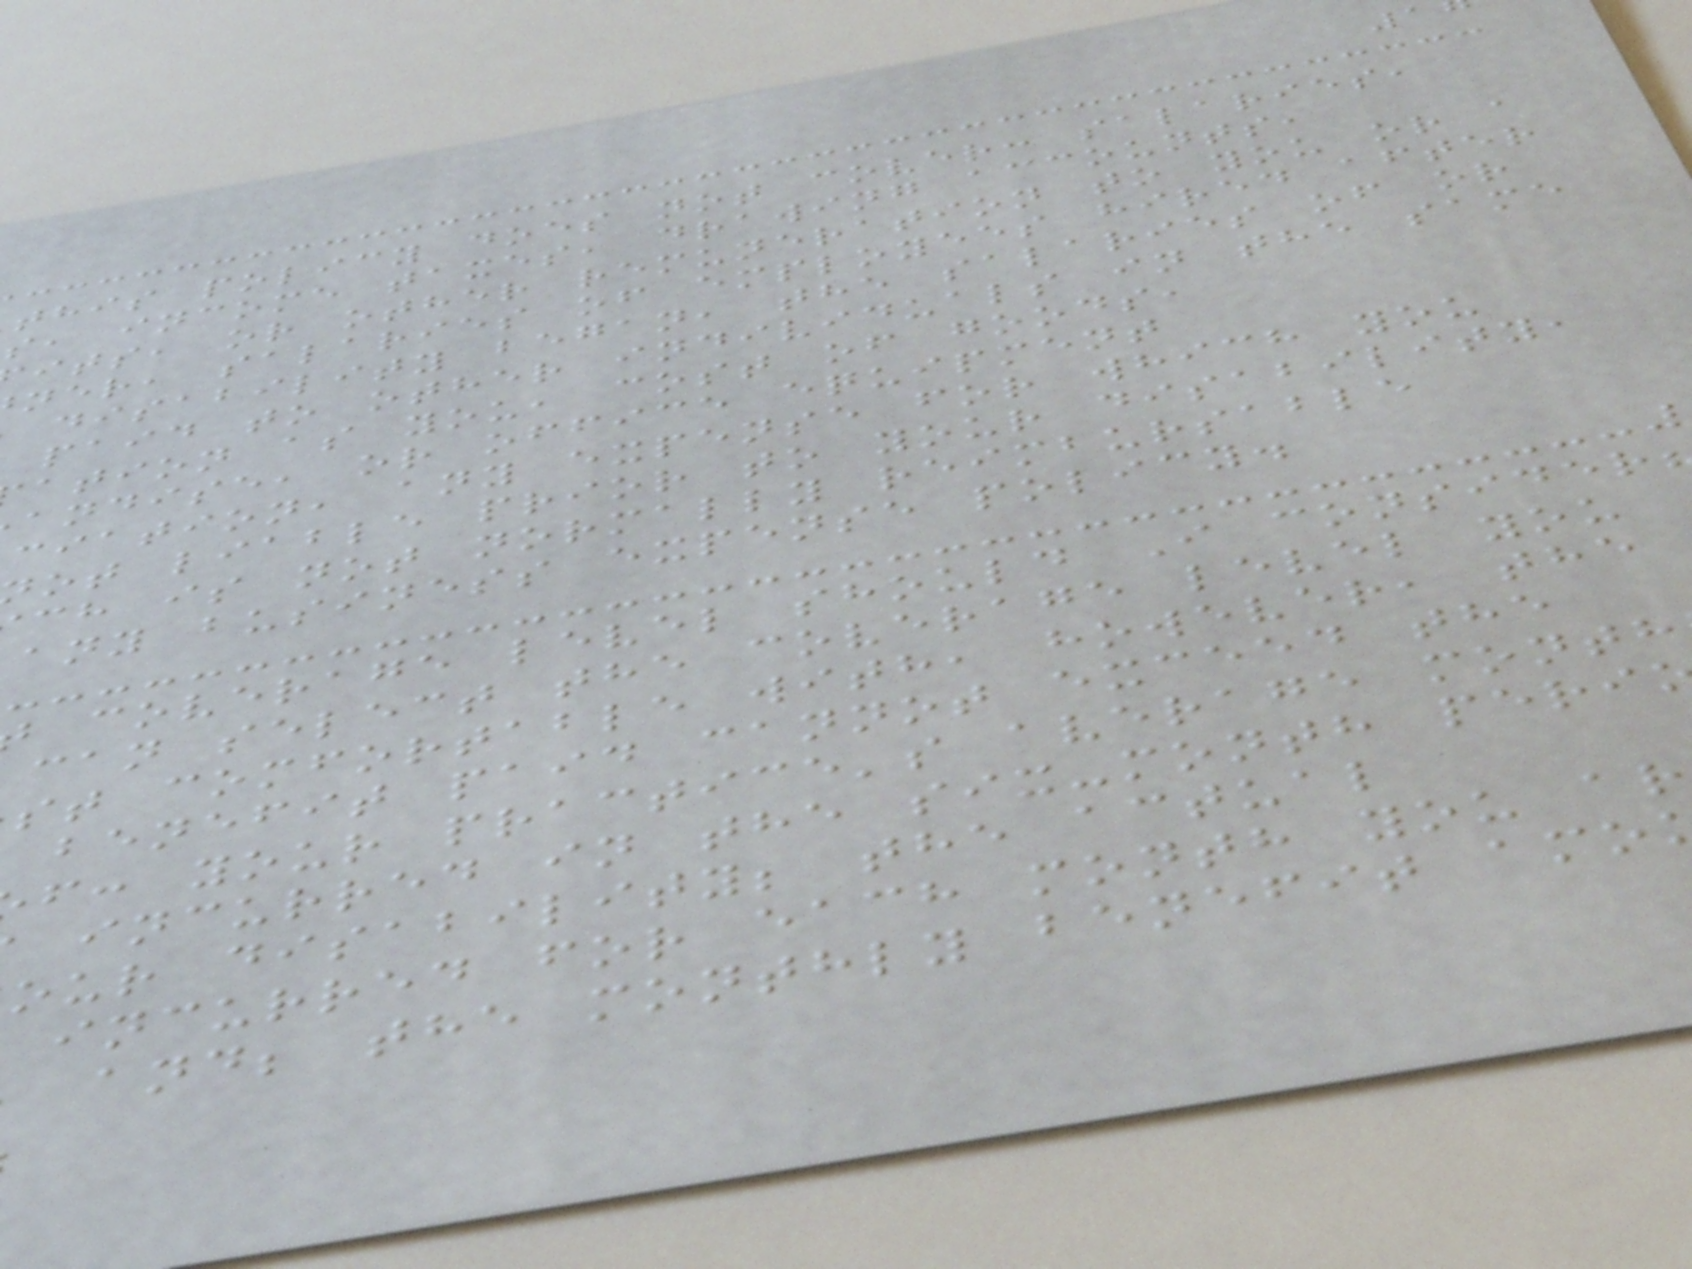this policy does not cover: salaries,
s, income taxes, drawing accounts,
its, or other remuneration to you or a
ner, salaries of employees hired after
disability began, the salaries of or
paid to other individuals in the same
ation as you, cost of goods,
andise, or office equipment
ciation, any expense for which you
ot liable prior to your disability,
ch is not normally reimbursable
any business expense policy.
coverage level should I consider
can select the coverage level you
st comfortable with, however, the
benefit paid cannot exceed the
f: your practice's average month
incurred in the six-month peri
our disability; the actual
incurred for each month you ar
and; the monthly benefit amo
